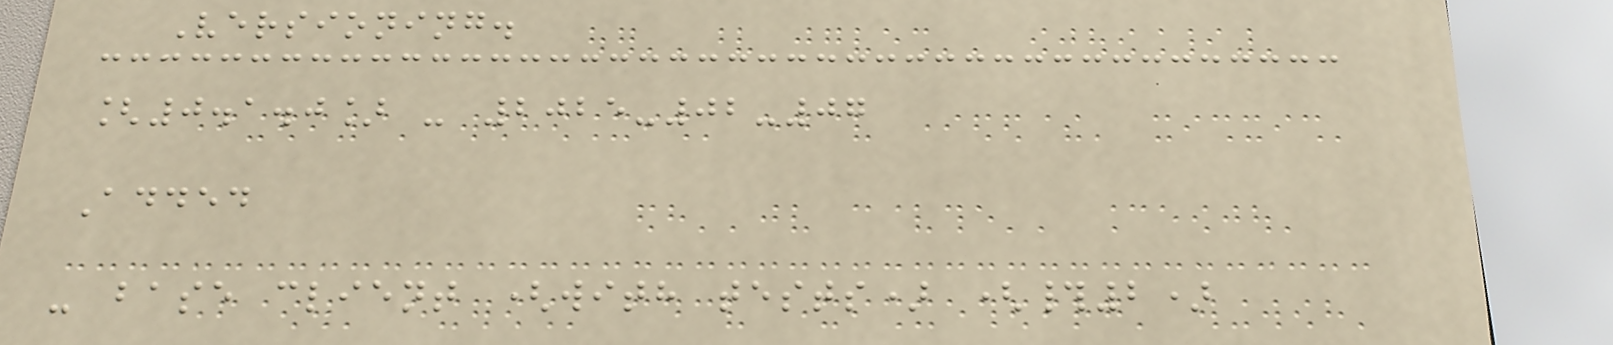Versioning.
[0.1.0] - 2025-02-07
Added
- base client (with tests) (#2)
